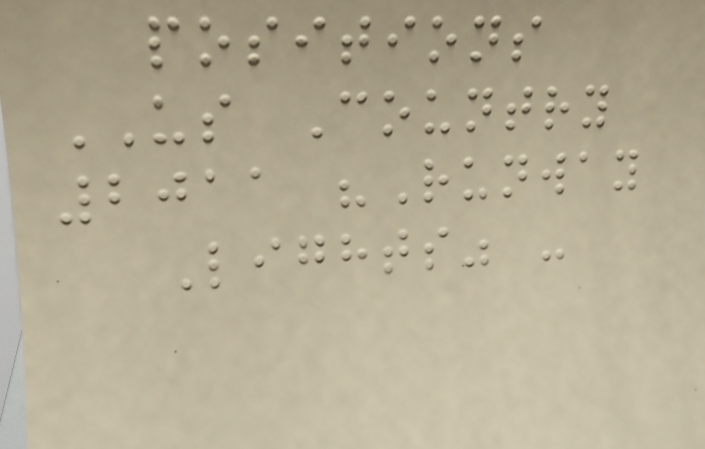positions
US Country
2011 "Runway
Lights" -
